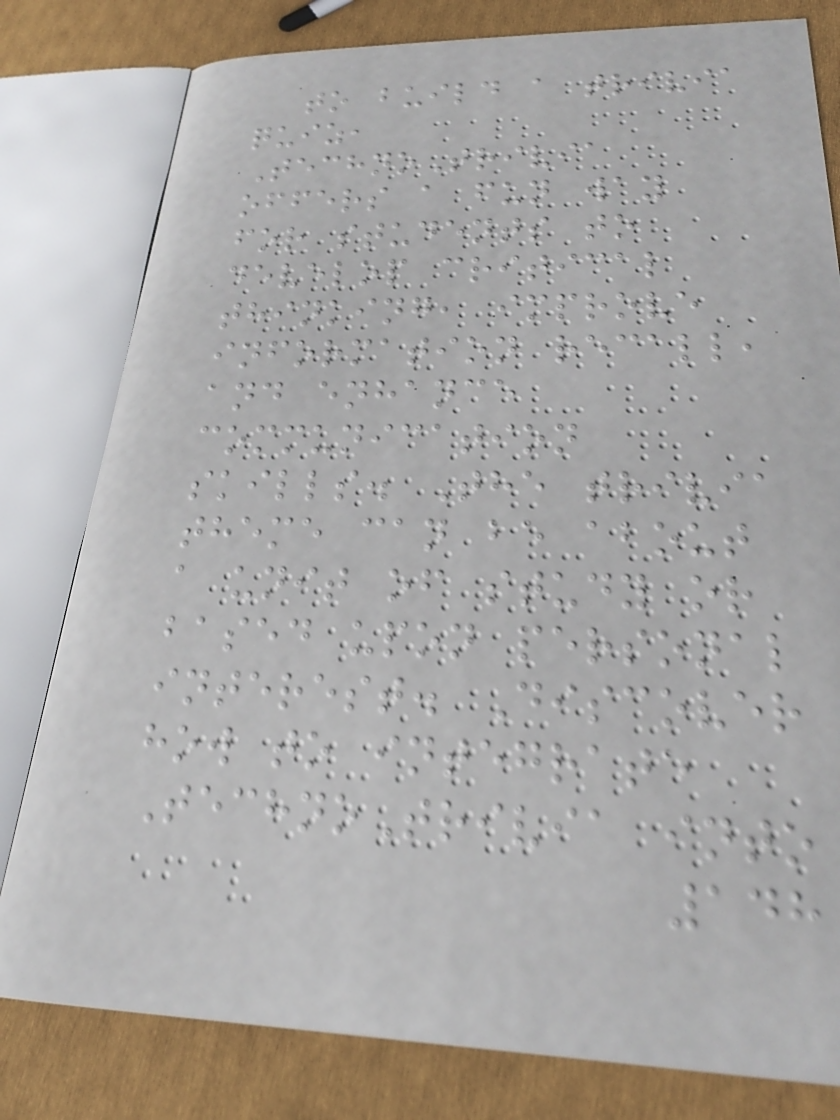to build a trivia
quiz,
TechnoTrivia
offers a fun way
for students to
develop critical
thinking, improve
information recall,
and enhance
communication
skills. The trivia
theme can be about
a unit of study or
based upon personal
interest. Discover
how to integrate
TechnoTrivia into
148
